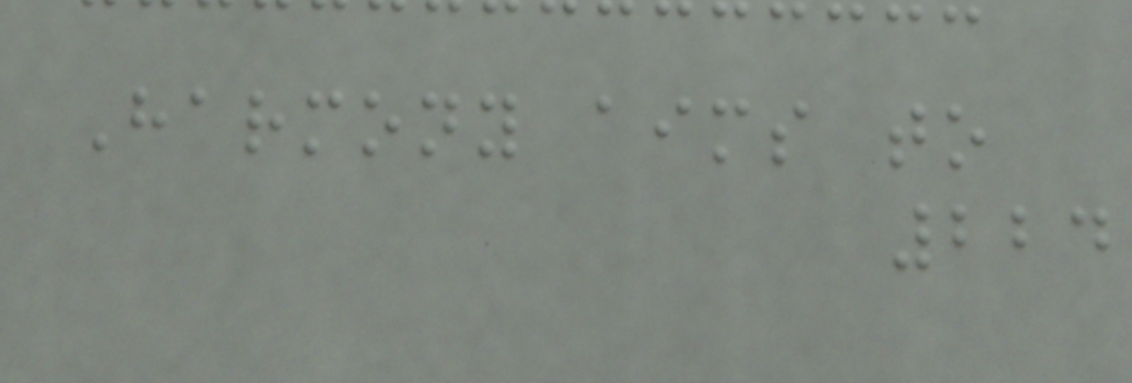Harmony aims to
224
